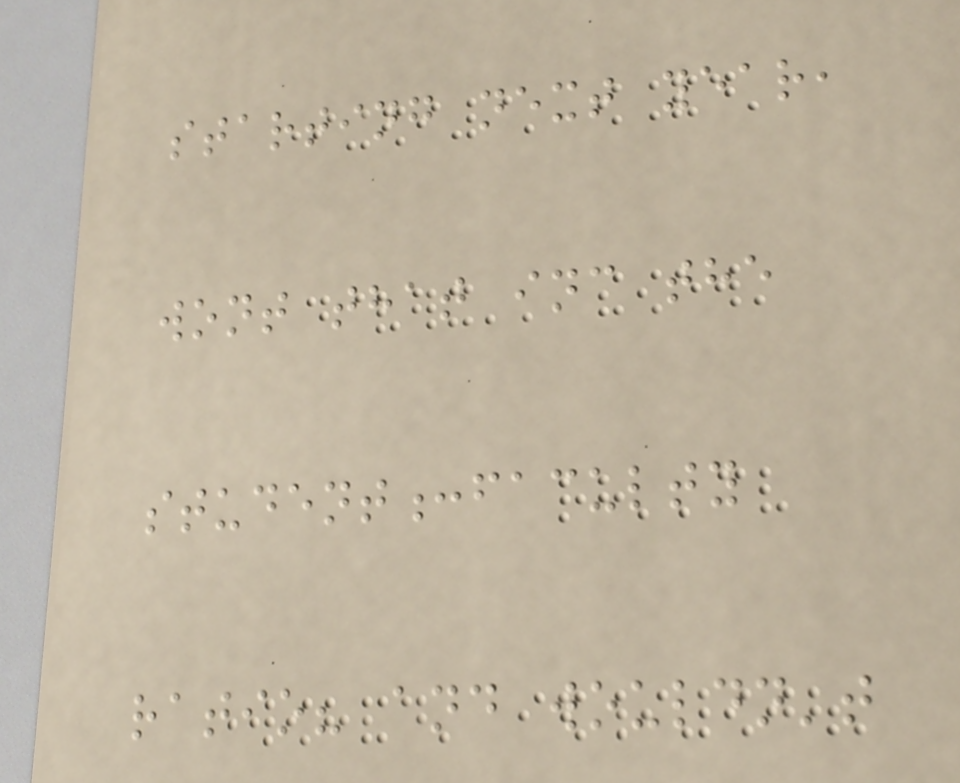starting next year,
wont that inc the
student:faculty
ratio? and wouldn't
